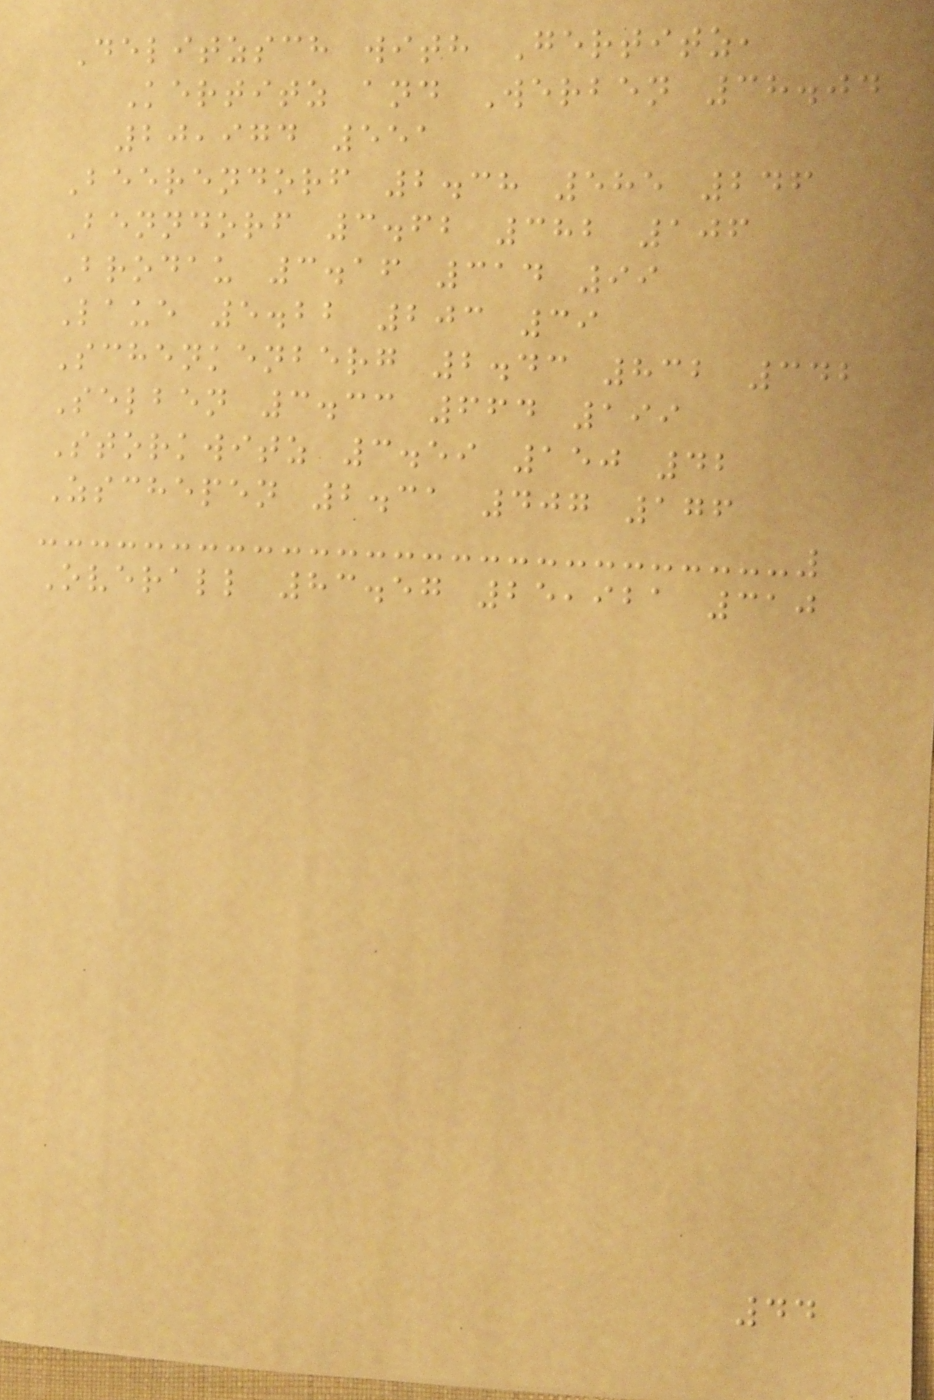Delitzsch with Gertitz,
Kertitz and Werben 38.04
20,974 551
Beerendorf 2.38 585 246
Benndorf 3.62 382 106
Brodau 3.16 314 99
Laue 5.22 203 39
Schenkenberg 2.43 832 342
Selben 3.33 664 199
Storkwitz 3.59 150 42
Zschepen 2.31 407 176
Overall 83.57 25,921 310
44
